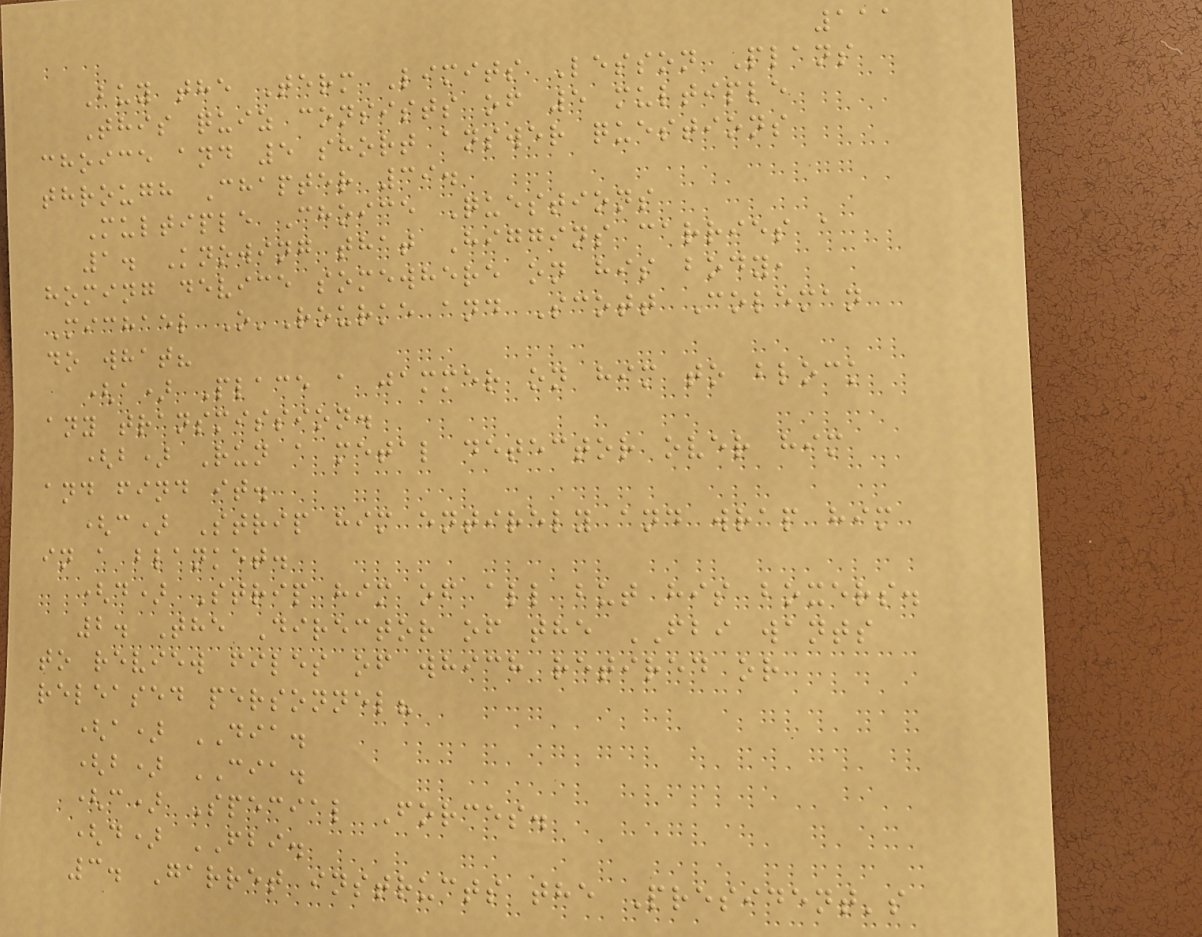111
Buy the Term Limits Lesson Plans
This quiz consists of 5 multiple
choice and 5 short answer questions
through Chapter 39.
Multiple Choice Questions
1. Knowing that Higgins carries a
homing device somewhere on his body,
Michael O'Rourke and Scott Coleman
do what?
(a) Place a jammer on him to block
any transmission.
(b) Run a metal detector over him
and find it.
(c) Strip him entirely and wrap him
in a blanket.
(d) Strip him of all but his boxers.
2. The Director of the FBI wants
to review files of which retired or
released personnel?
(a) DIA.
(b) CIA.
(c) Special Forces.
(d) FBI.
3. Garret instructs the President's
